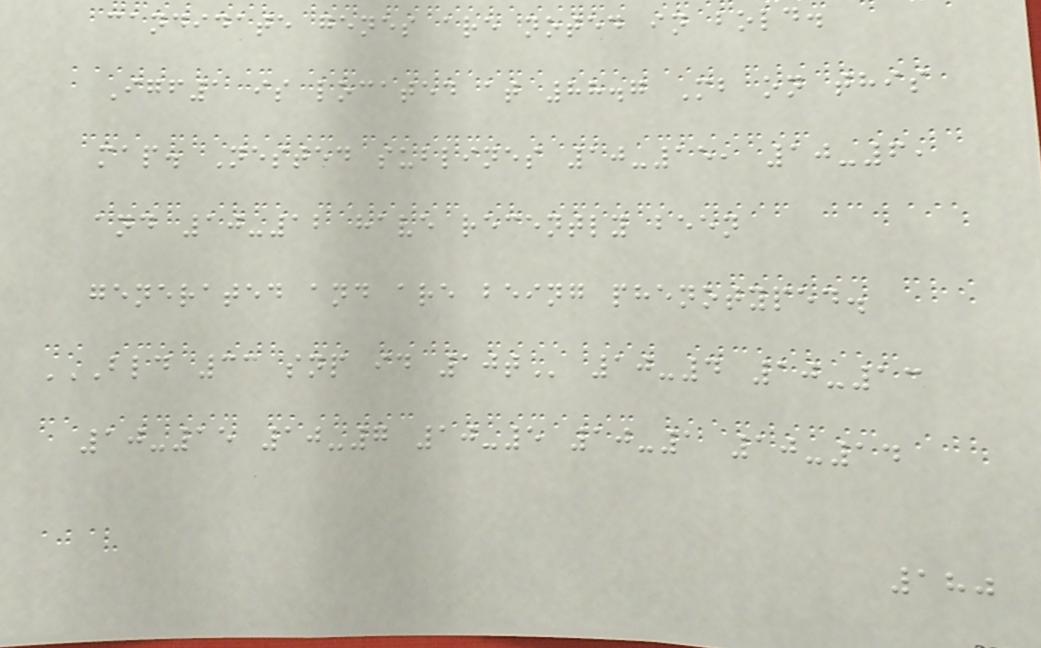candidate genes are noted in bold.
Igf1 is located at 88.7 Mb on this
map. Nested sublines 10-15, 10-6,
and 10-12 have recently been
generated and are being phenotyped.
BLD 33 SNP ID 10T 10-4 10-13
10-15 10-7 10-5 10-1 10-14
180
